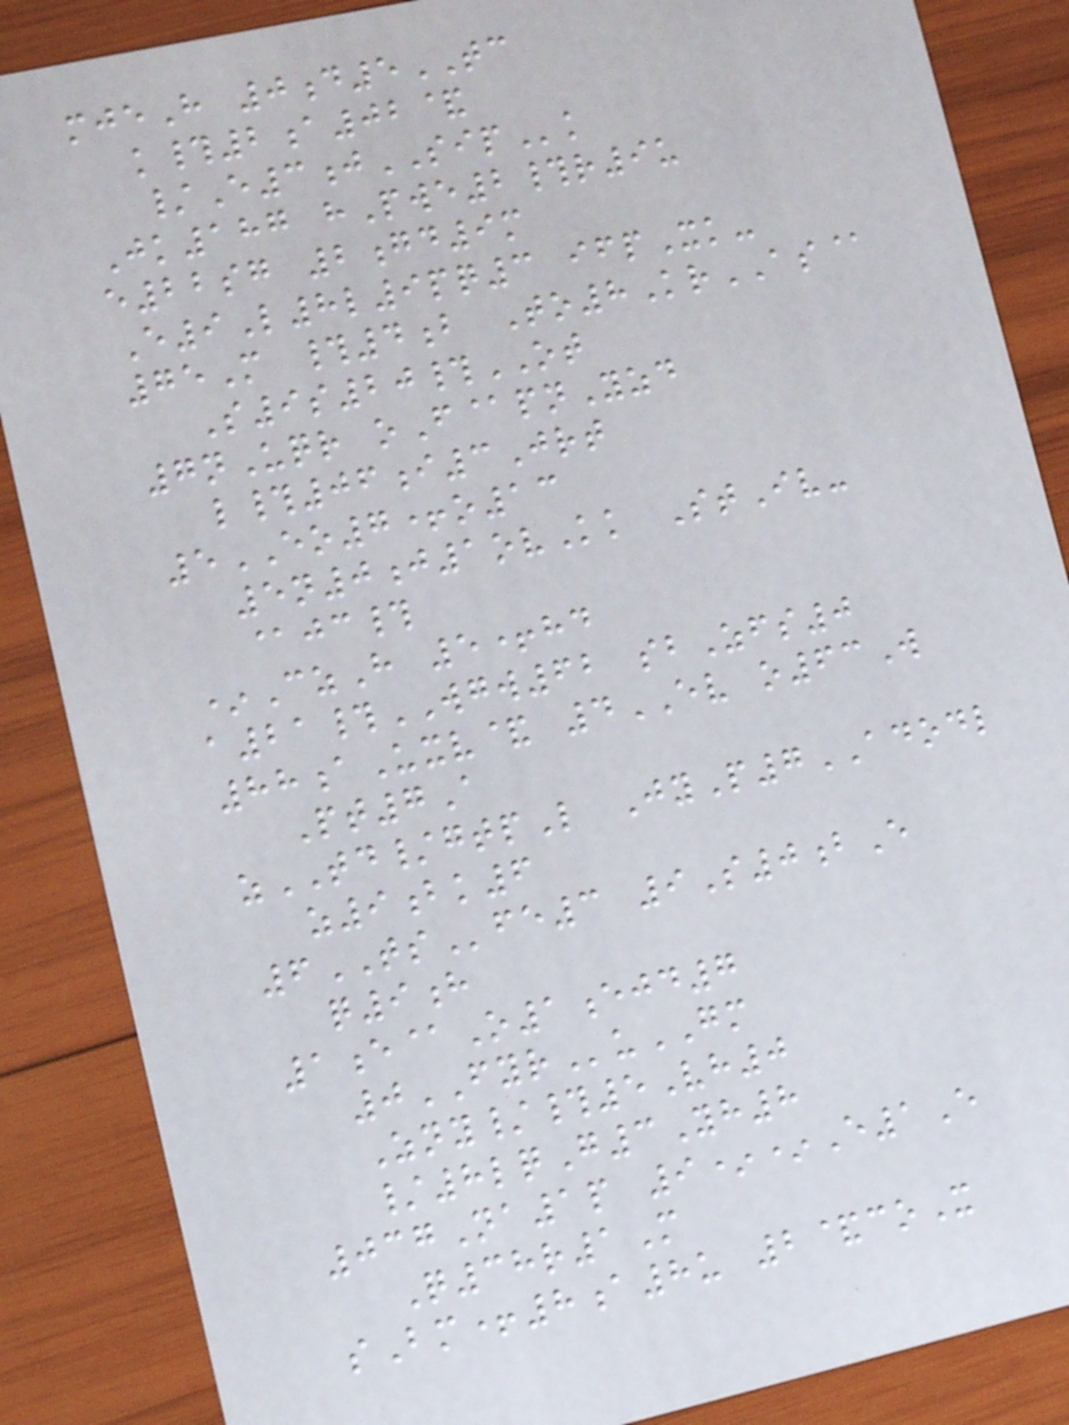mjeH 0d5TC
k#2a02&
/E3jSIPk
Jk187 hPwe2#r9u
e22sg 2gd9m
E9L8l9pq3 ifpXk-
75M #4b To8KrAS@
S9s20#OT
7nUqr oF@pnYzd
l#06i3Jrt
5EO7+o13
5n0j1ovKk StIv-
@jc#
*CzH 5+hd
a21#WGW62 sbZfs0
88aUxv& 4EV o63W
Pt7A
zTD/gtpL JyP7ADODL
z9bk6
6TSfe3 9S0bE
q9h
1e@O1ejd7
0FYRuGM
Zny/#5Vh0
/8lqG3Yh8
037Na1p 9**E1E
Q38r1M
sBm+8a8u 2&coX
